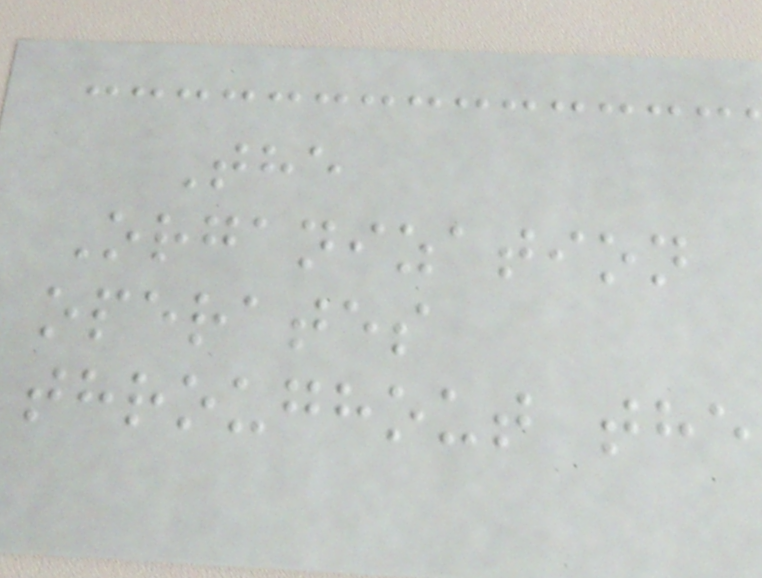The
Organization
operates
throughout the
